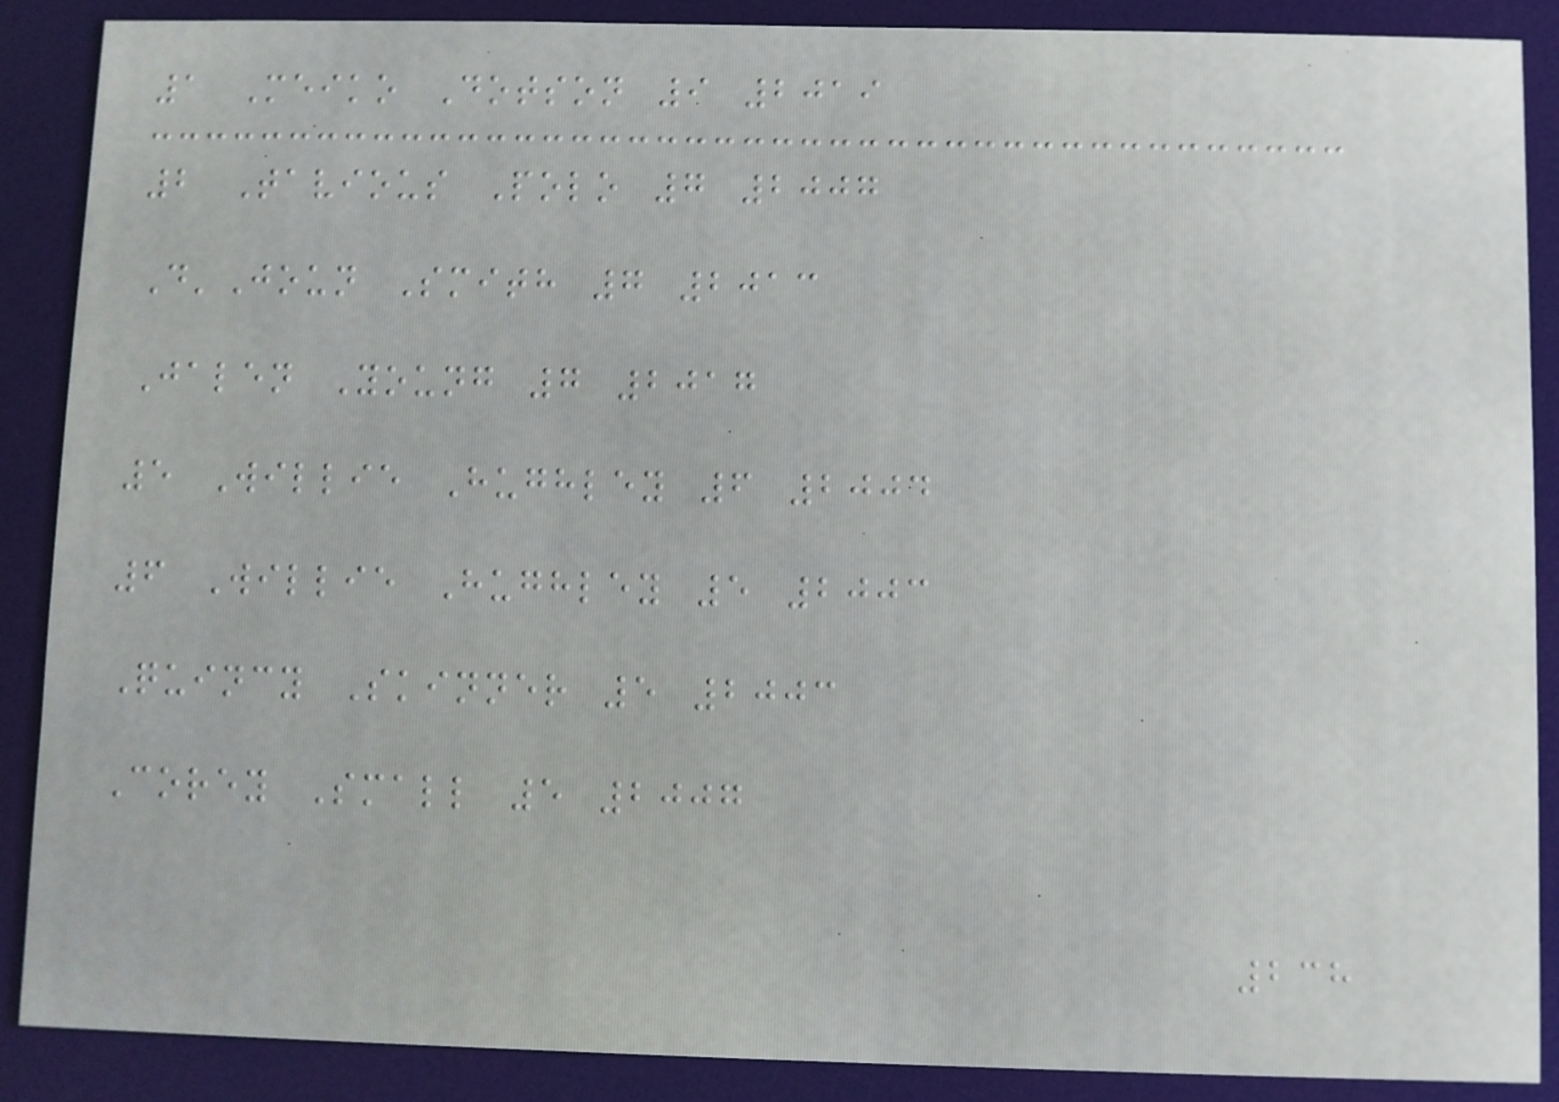1 Meiko Dotson 9 2019
2 Tavious Polo 7 2007
D'Joun Smith 7 2013
Jalen Young 7 2017
5 Willie Hughley 6 2004
6 Willie Hughley 5 2003
Quincy Skinner 5 2003
Corey Small 5 2007
238
